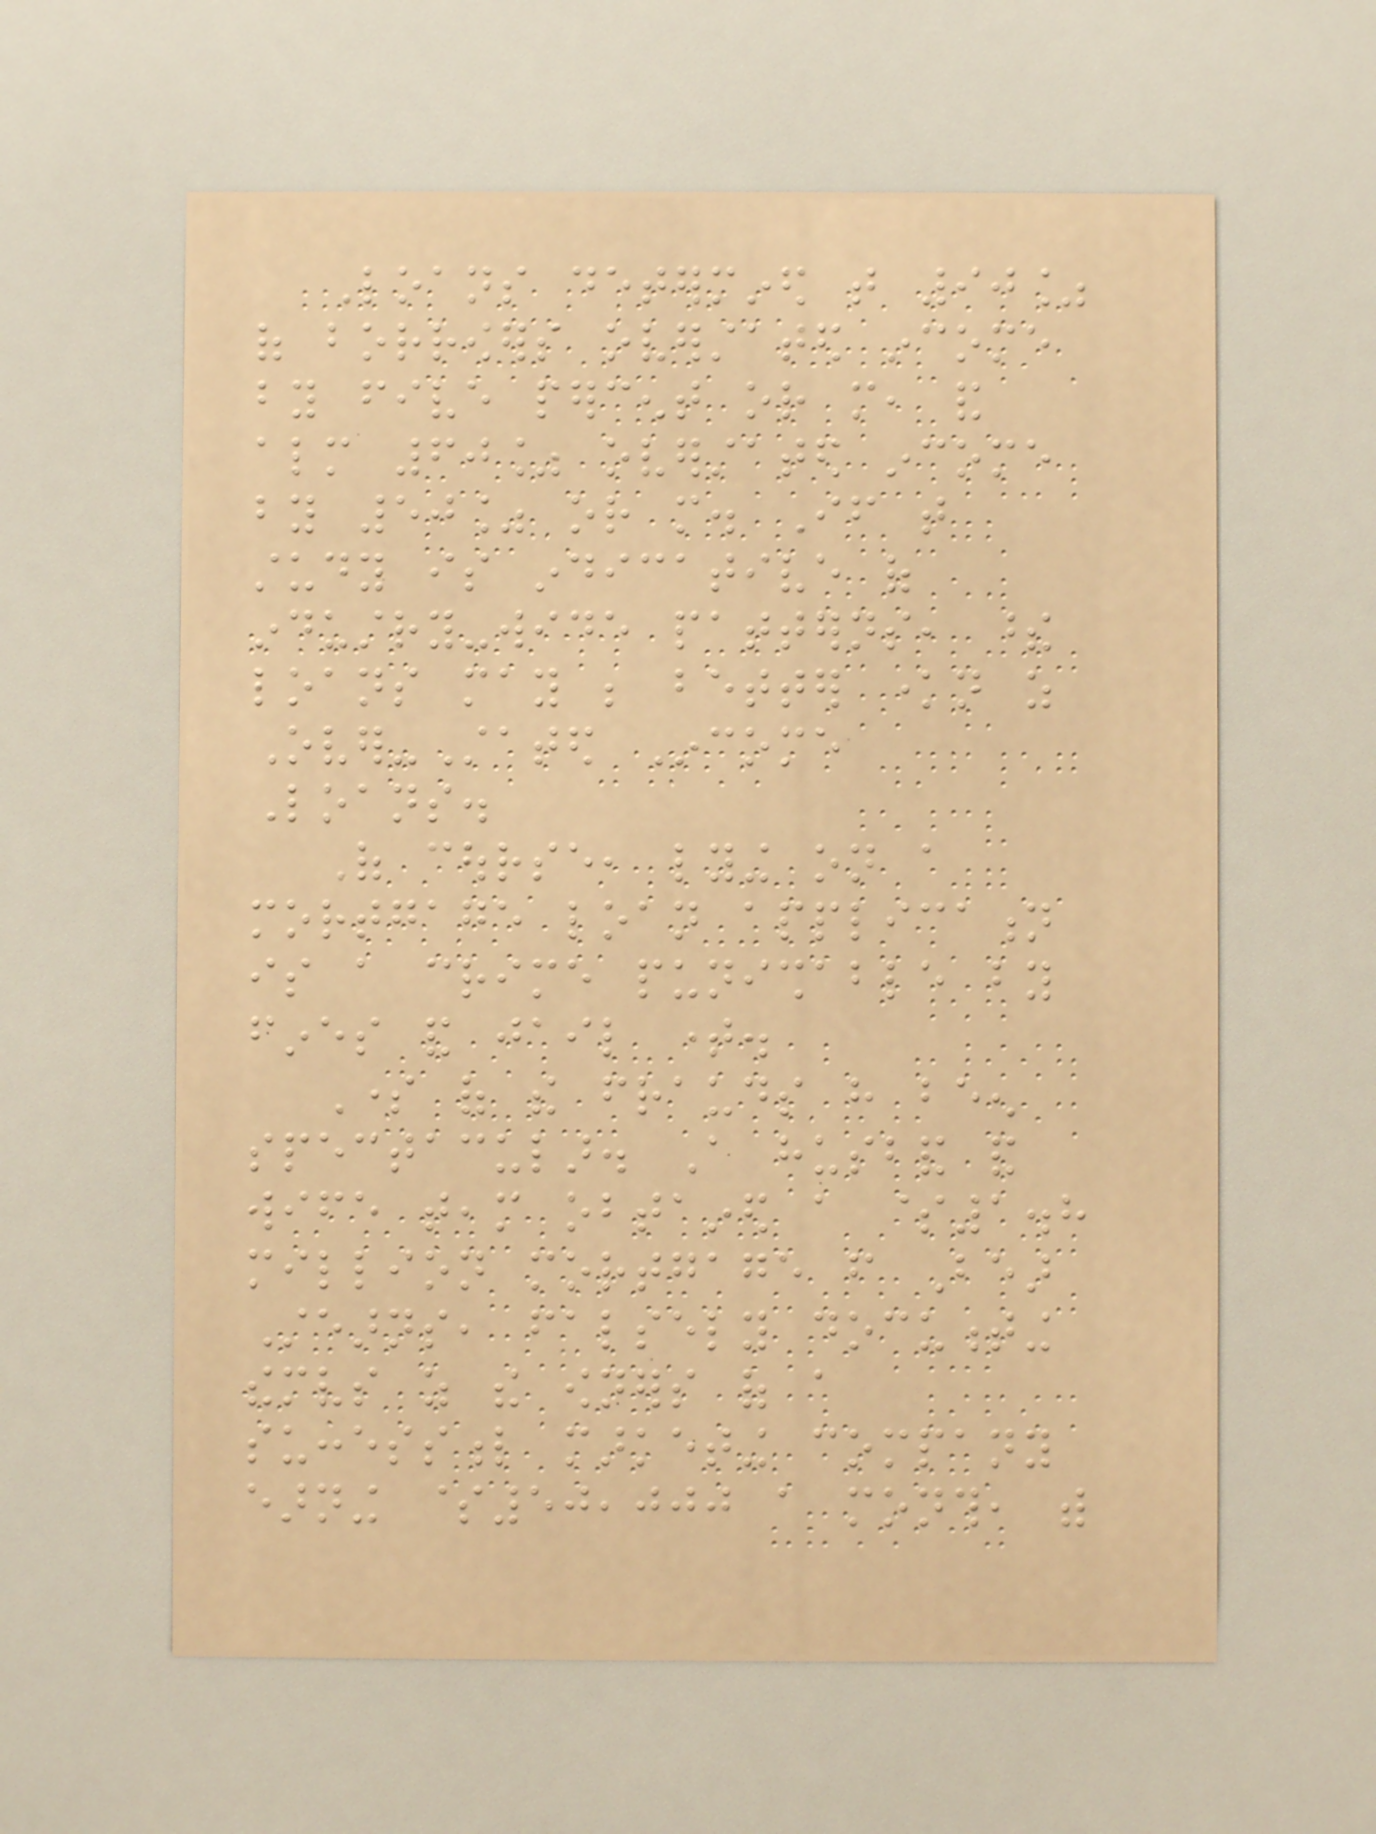Loans determined that 90%
of borrowers overstated income
by five percent or more, and
almost 60% overstated income
by 50% or more. If that
study is indicative of
industry-wide patterns, these
loans may be better known as
Over-Stated Income
Loans.
Of course, lying on a
mortgage loan application
is a crime punishable by
fines and jail time.
Some of the frauds have been
spectacular. A husband and
wife team obtained a $1.8
million mortgage from Bear
Stearns, falsely documenting
themselves as the owners of a
successful marketing company
earning $50,000 a month, with
